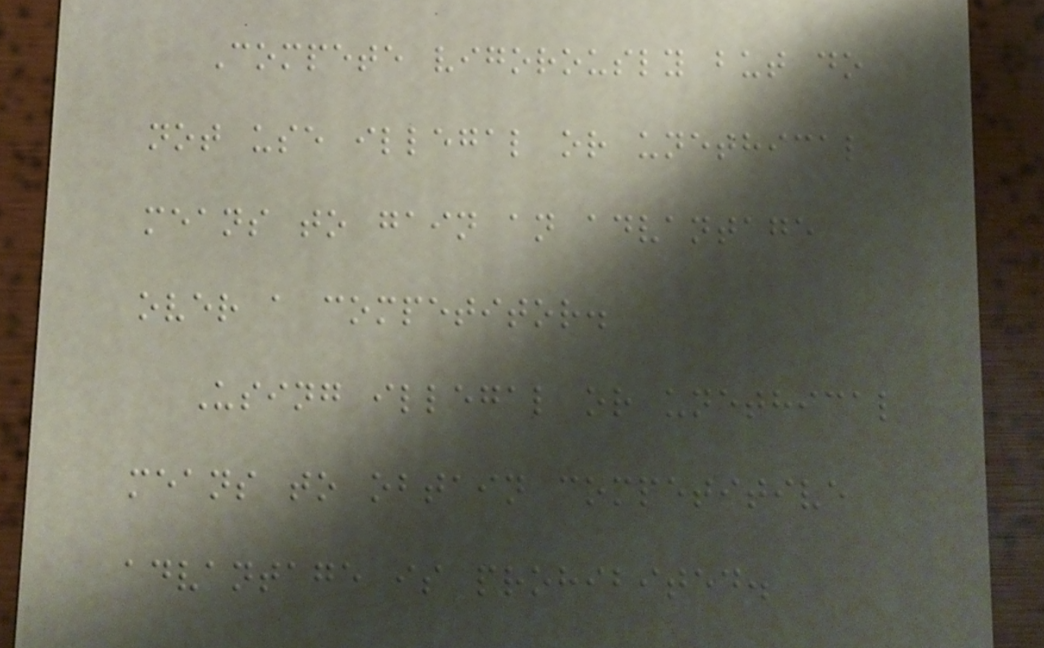Compete vigorously but do
not use illegal or unethical
means to gain an advantage
over a competitor.
Using illegal or unethical
means to obtain competitive
advantage is prohibited.
